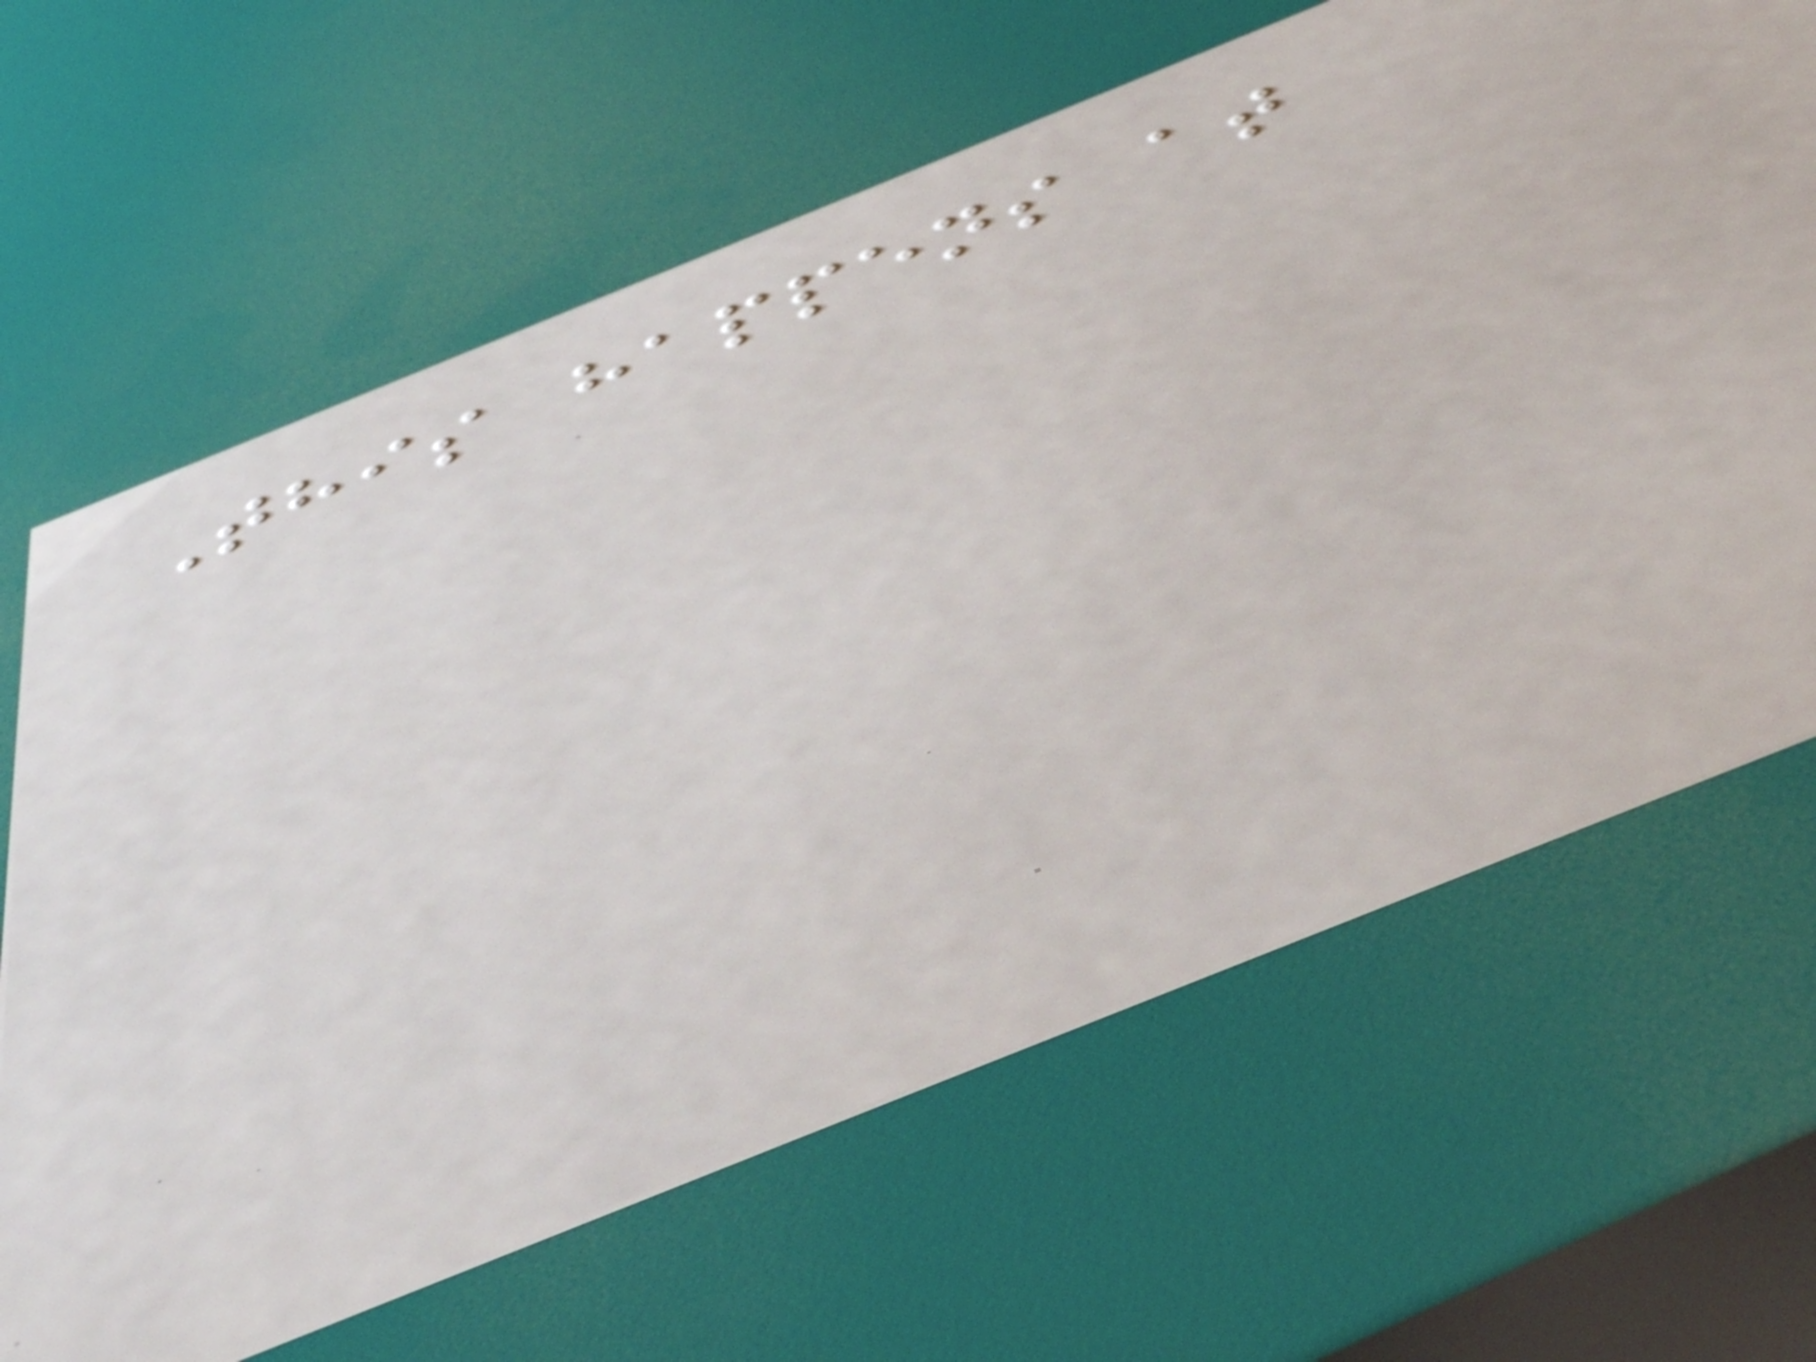This happens at
